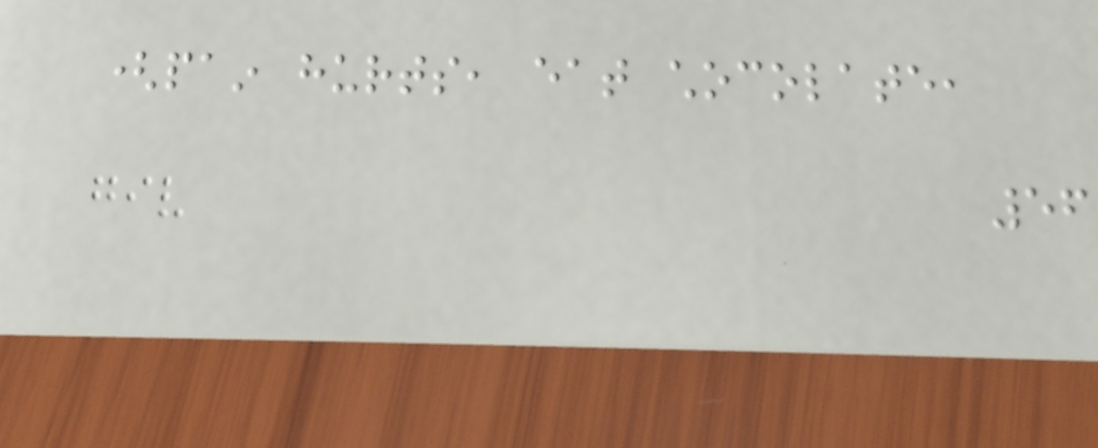(pain hurts, eat chocolate,
56
